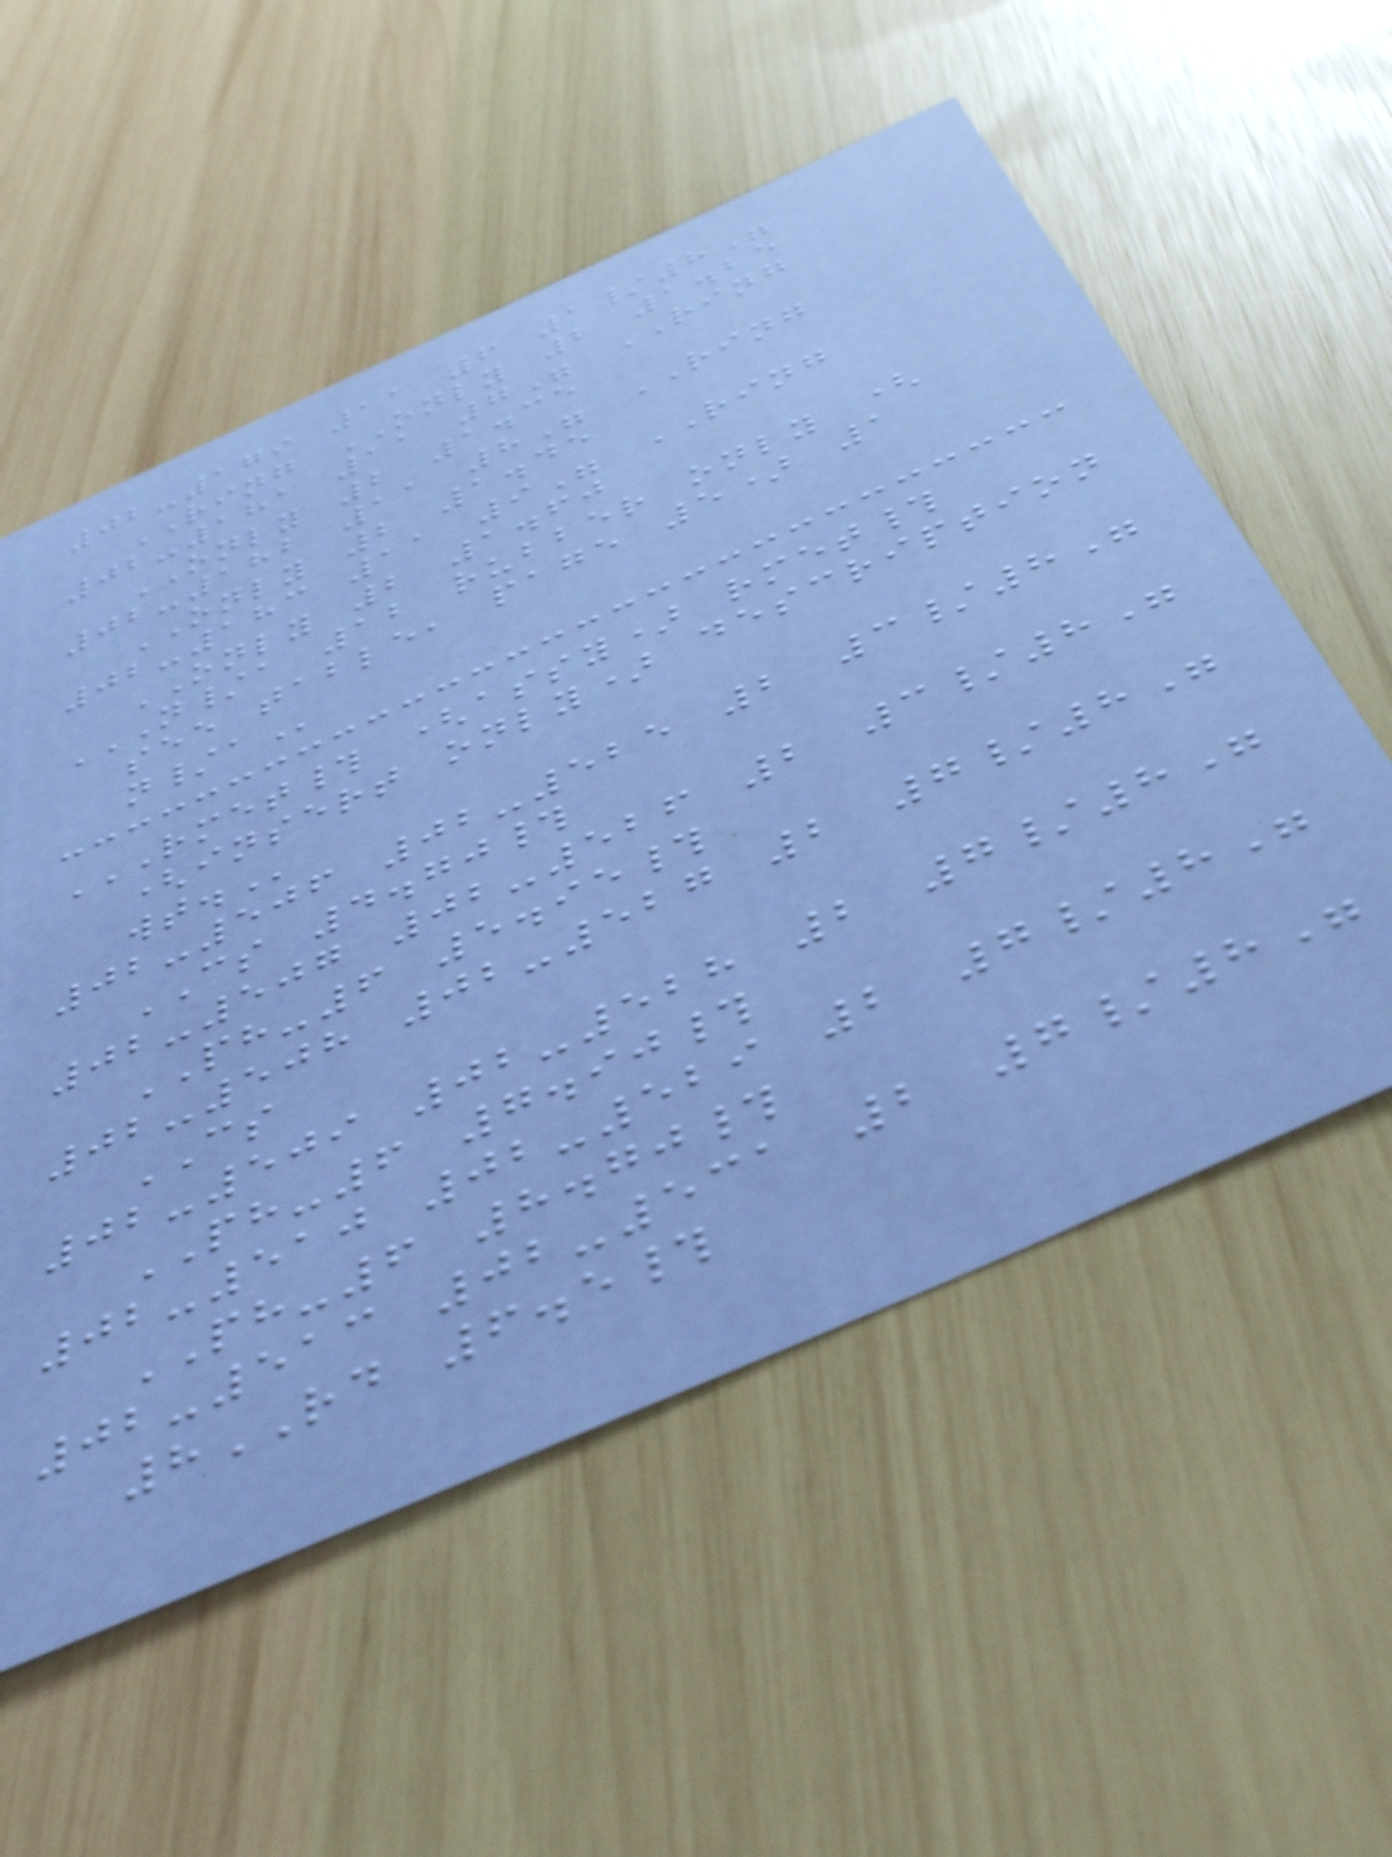02-179 11 6 1/8"
RING ONLY 2 1.25
02-181 11 7" RING
ONLY 2 1.35
02-182 11 8" RING
ONLY 2 1.45
02-183 11 9" RING
ONLY 2 1.60
N/A 12 RUBBER ONLY (
SEE TABLE, PAGE 5) 1
N/A
RMET# (ASSY) RMET#
(INSERT ONLY) DESCRIPTION
WT.
02-506 02-525 2 3/8"
CS 4.70#
02-507 02-526 2 3/8"
PH-6 5.95#
02-508 02-527 2 7/8"
CS
02-509 02-528 2 7/8"
PH-6 7.90#
02-510 02-529 2 7/8"
PH-6 8.70#
02-513 02-531 2 7/8"
8RD 6.5#
